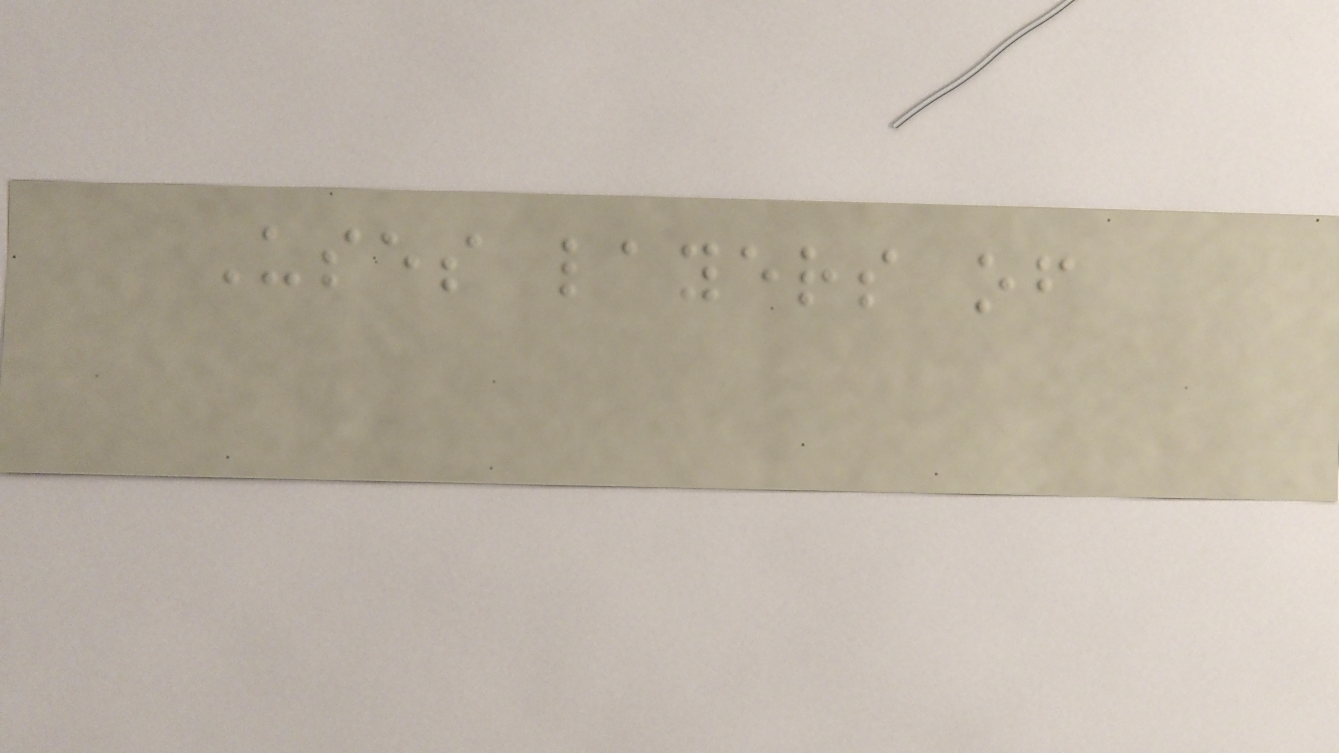Uses layers of
